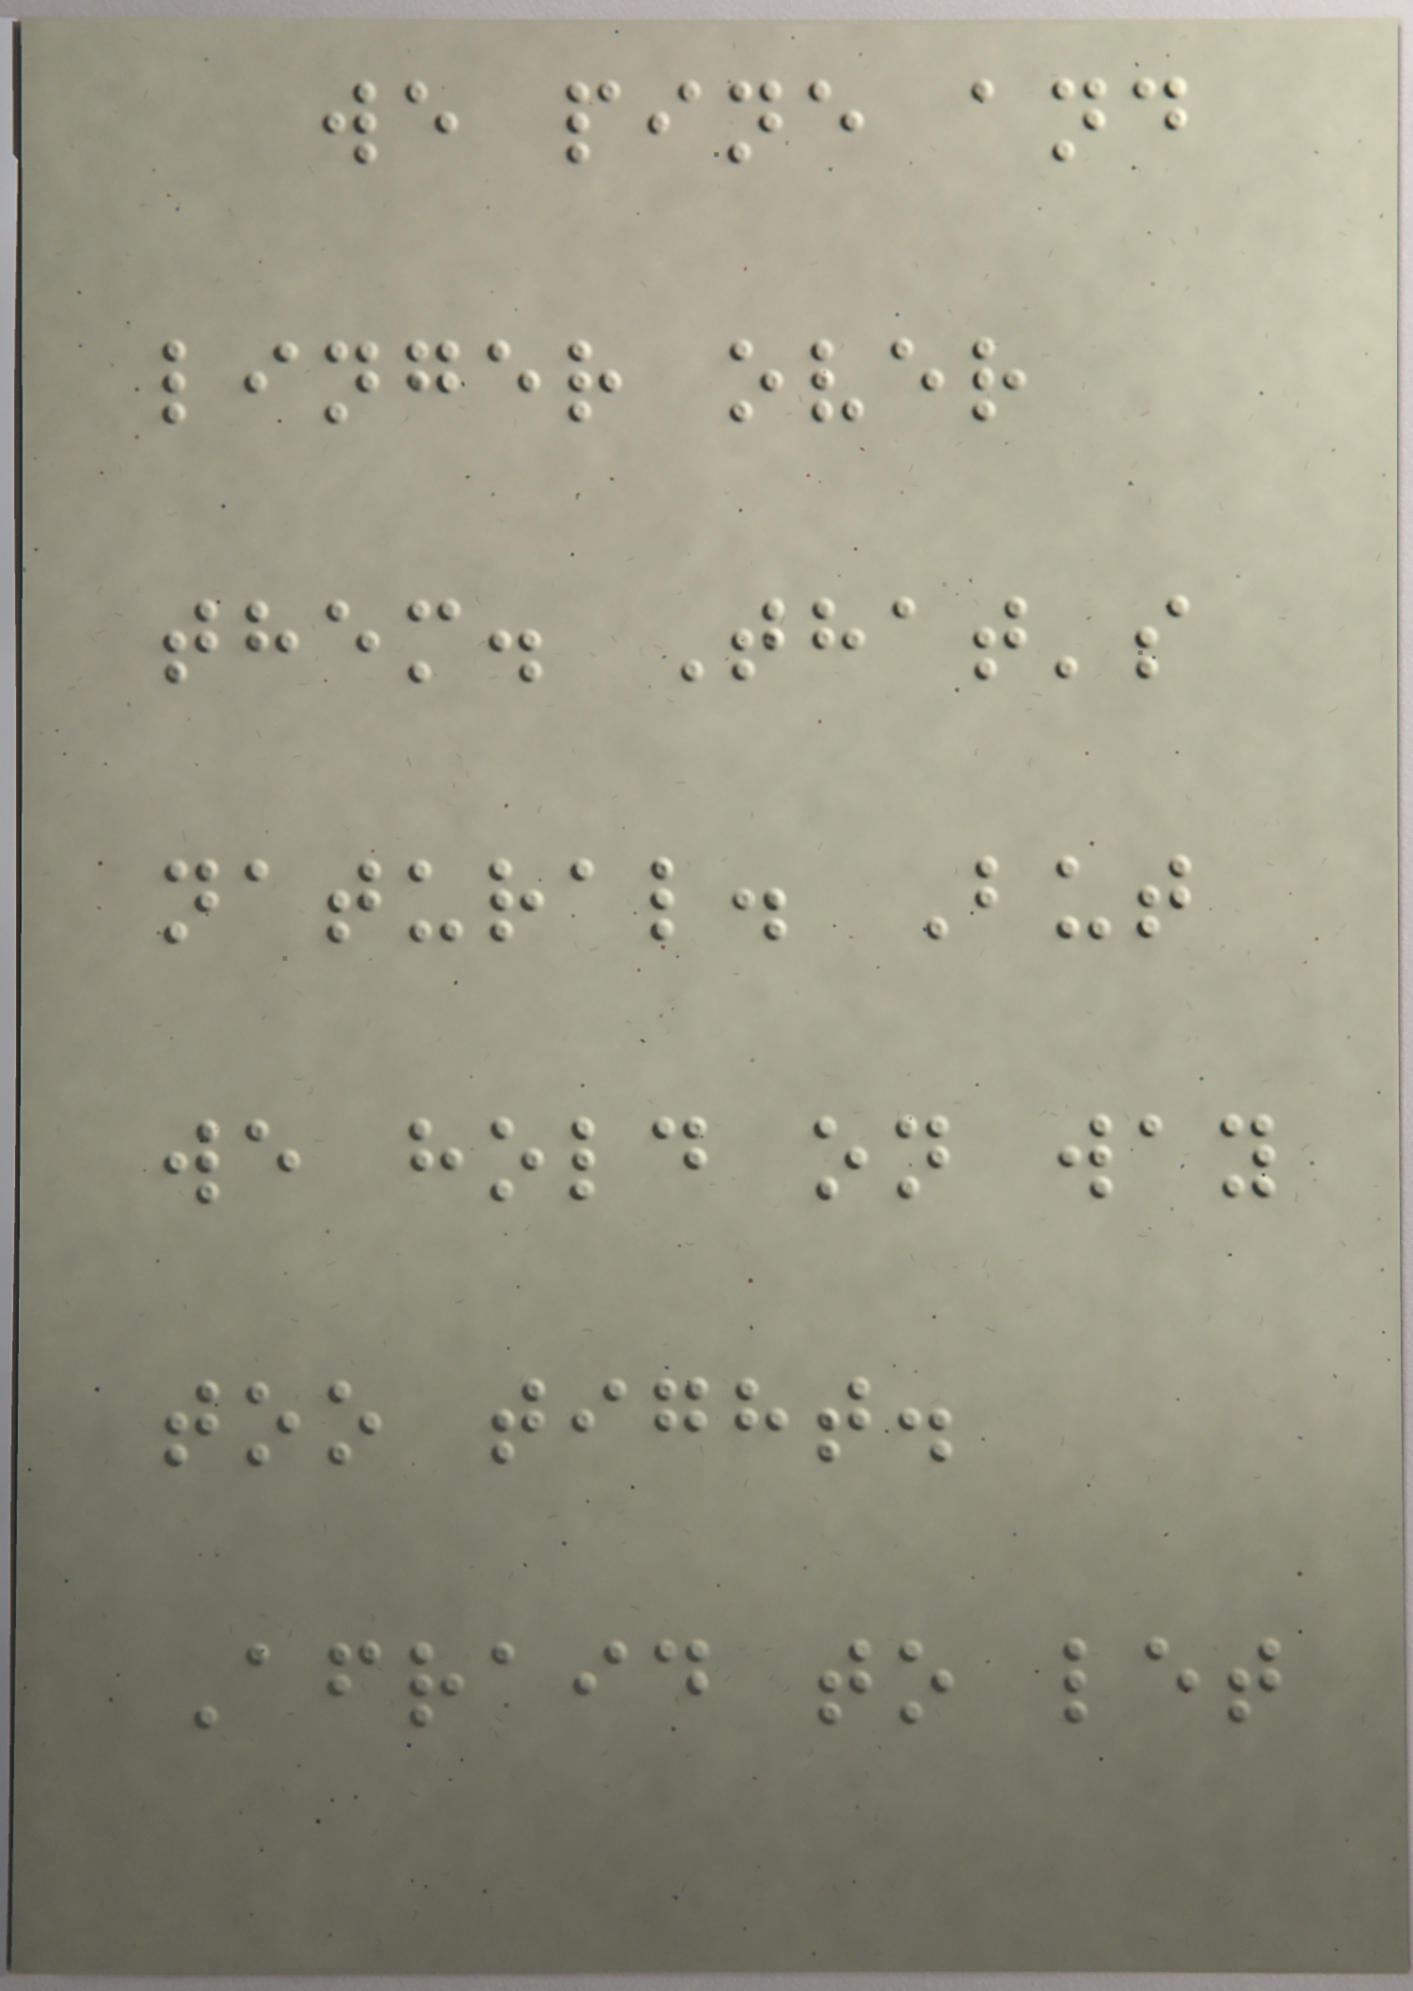we pine and
linger over
them. That's
natural. But
we hold on way
too tight.
Afraid to let
